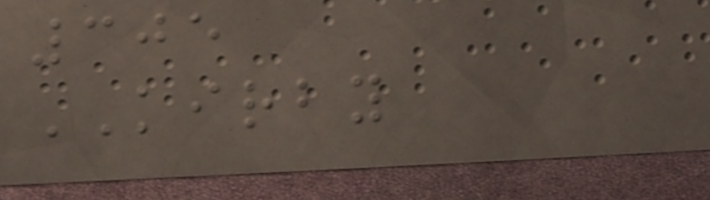305
KIRBY
